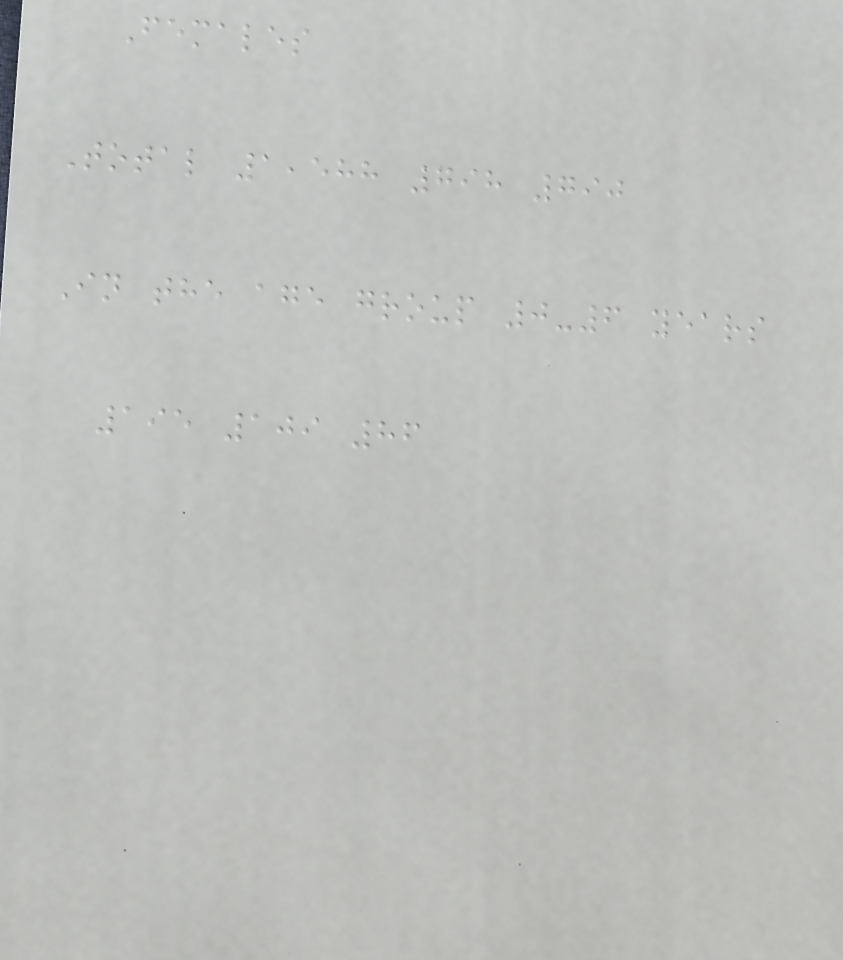Females
Total 1,588 798 790
In the age group 0-6 years
195 109 86
